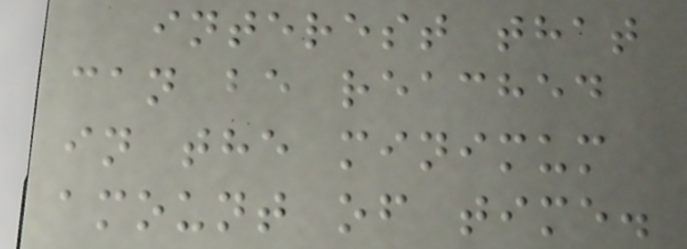interest that
can be reached
in the minimum
amount of time.
